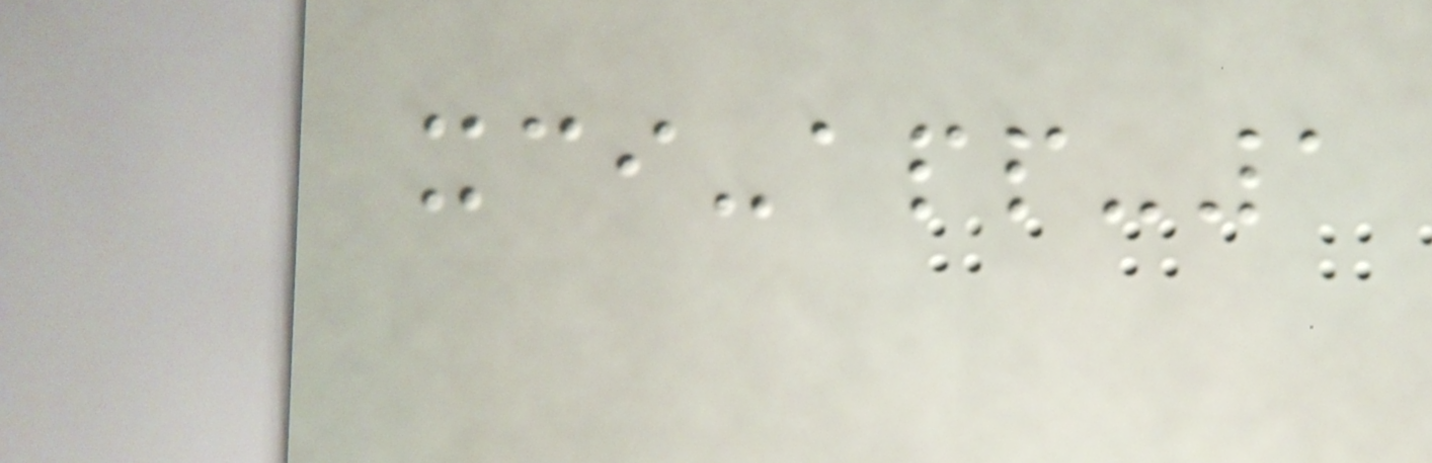xci-app-1
